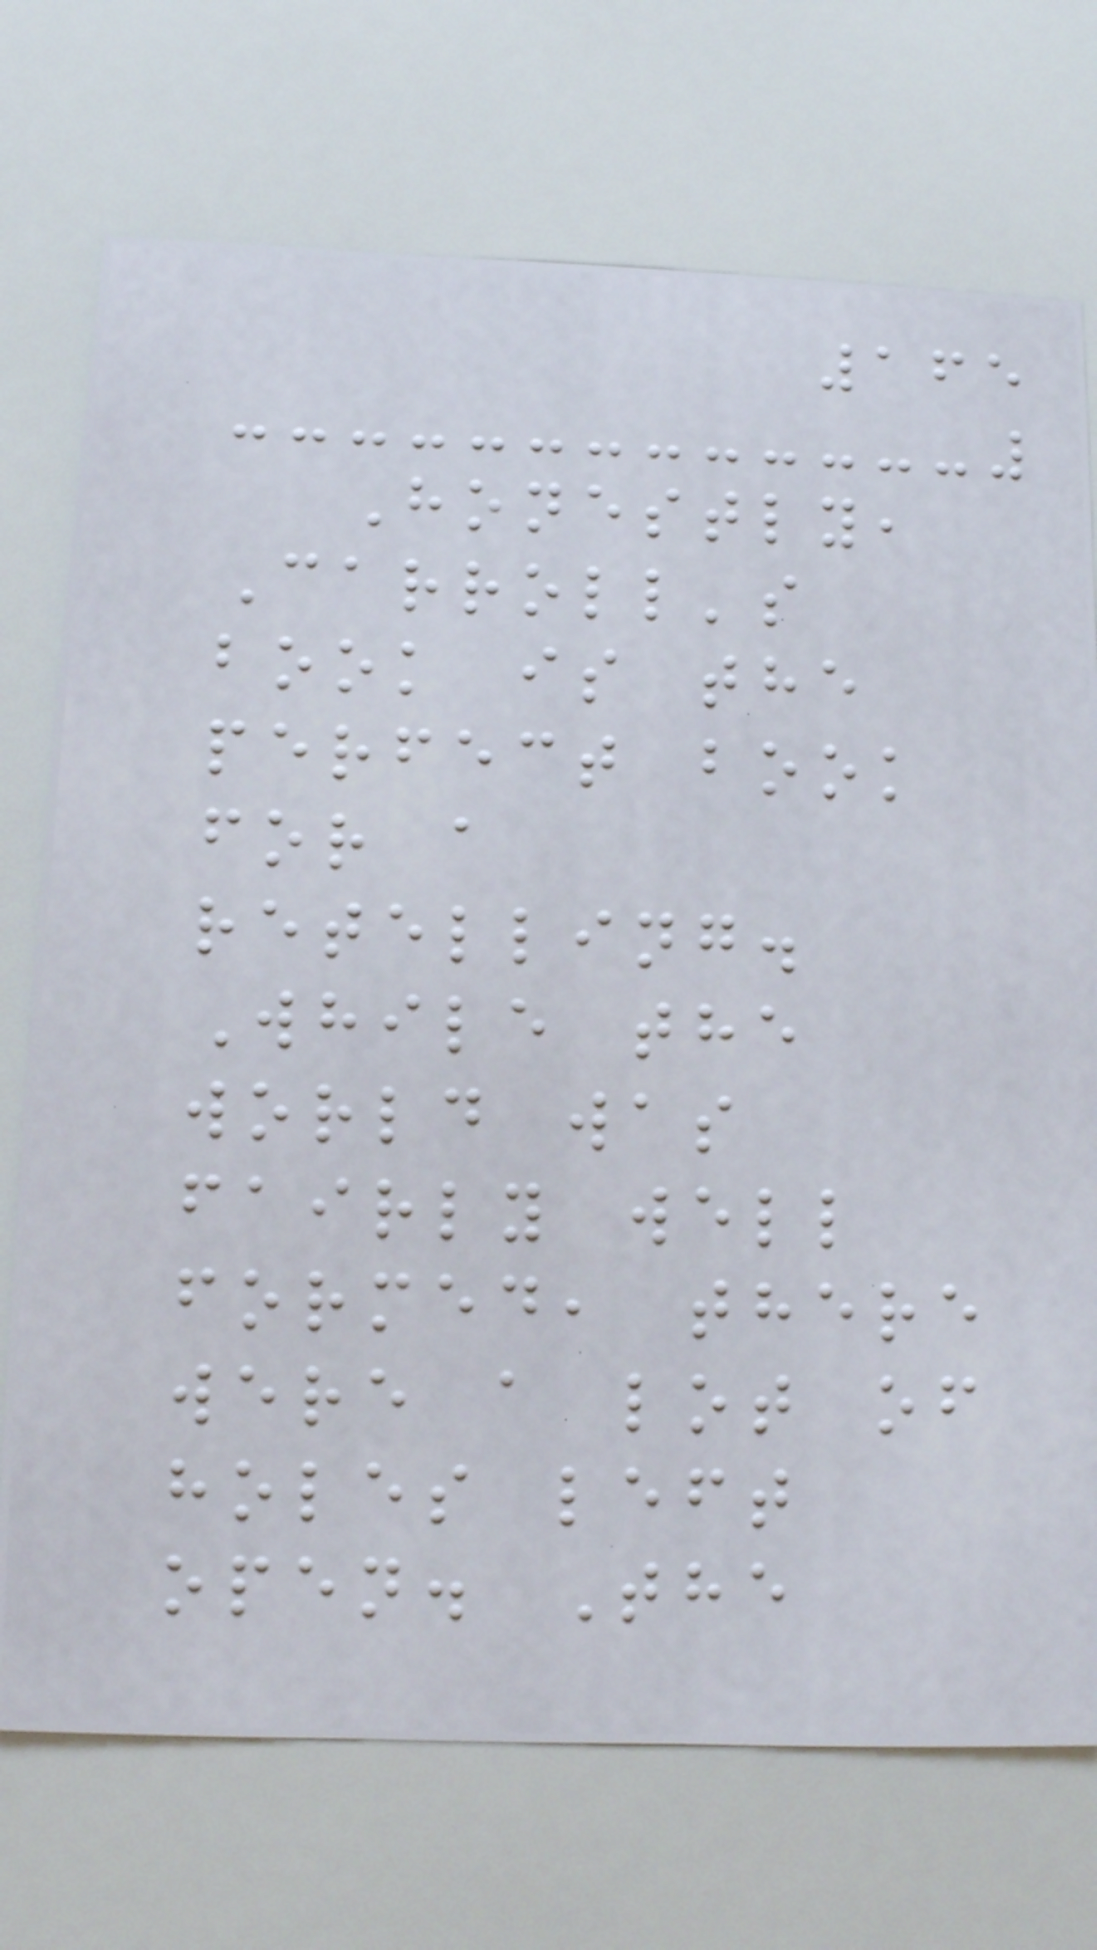165
Honestly,
Carroll's
book is the
perfect book
for a
retelling.
While the
world was
fairly well
formed, there
were a lot of
holes left
open. The
